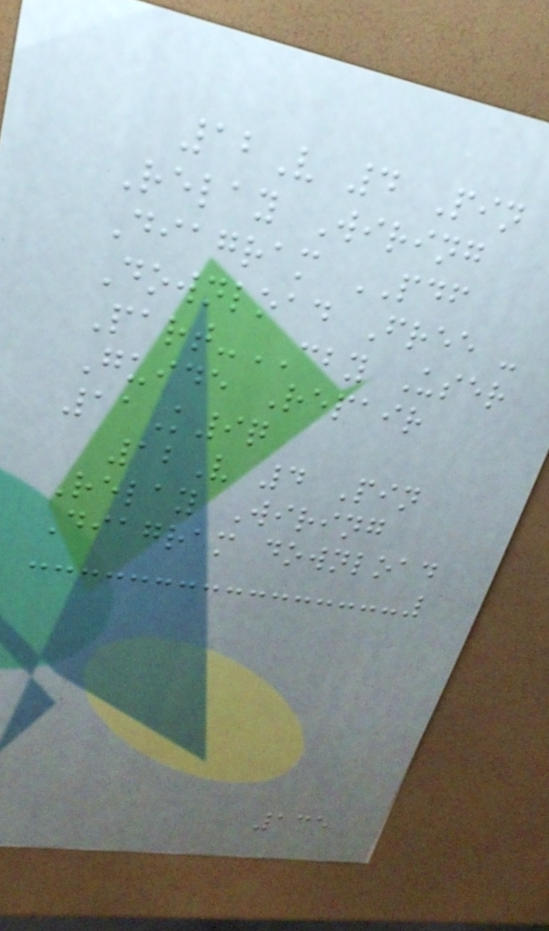12V 4 Pin
Relay Wiring
Diagram PDF
Download Free -
Part-CBY User
Guide Repair
11K9q
12V 4 Pin
Relay Wiring
Diagram download
135
